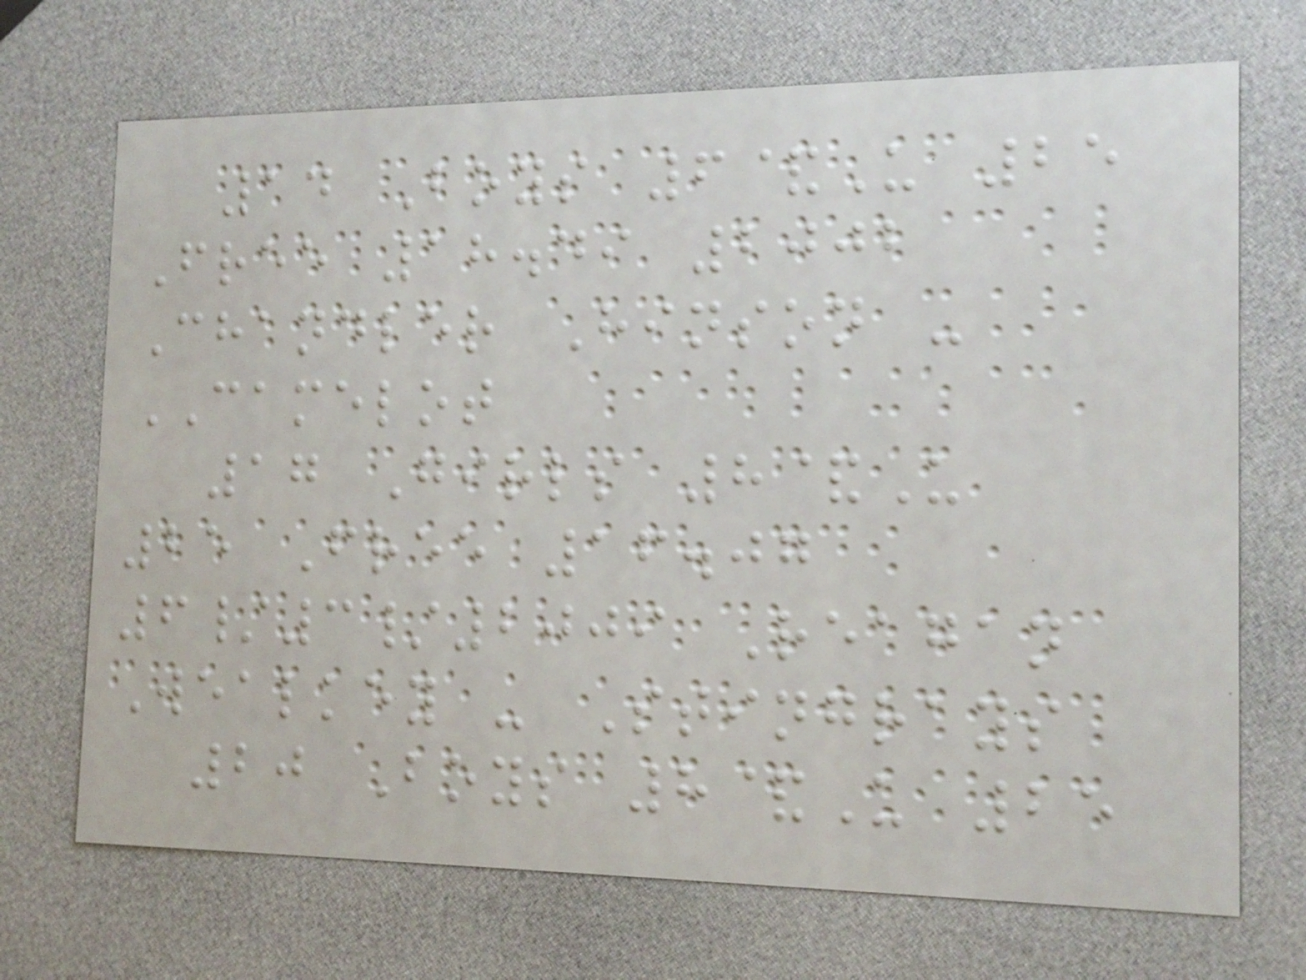14 Boys 6&U 25
Free 18.49 2002
Chandler Hinson -
CAMELOT
17 Girls 8&U
25 Free 16.07
6/3/2009 Reagan
Wealkey - Stingrays
20 Boys 8&U 25
